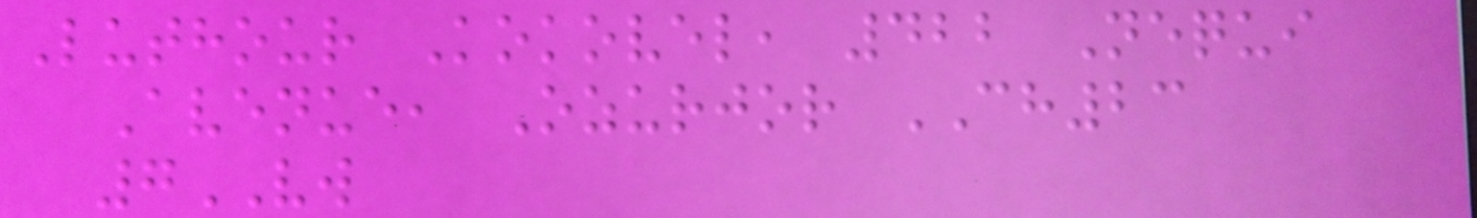Luthour Kokovel, 422 Nequi
Avenue, Ozurjor CH23
7VW
